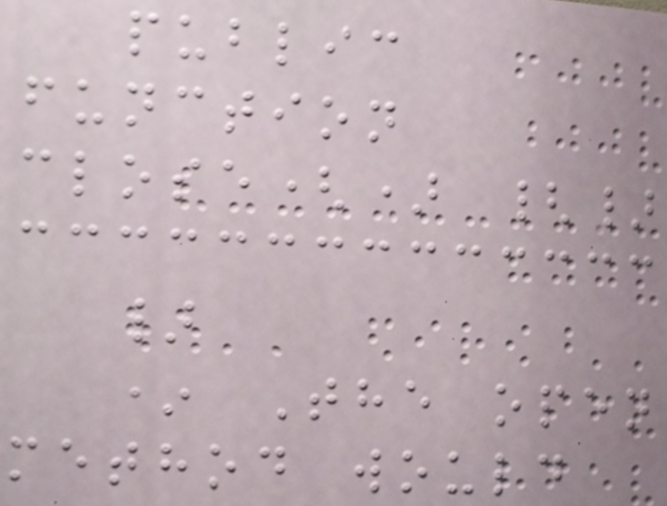public
function
close() {}
}
* The open
method would
